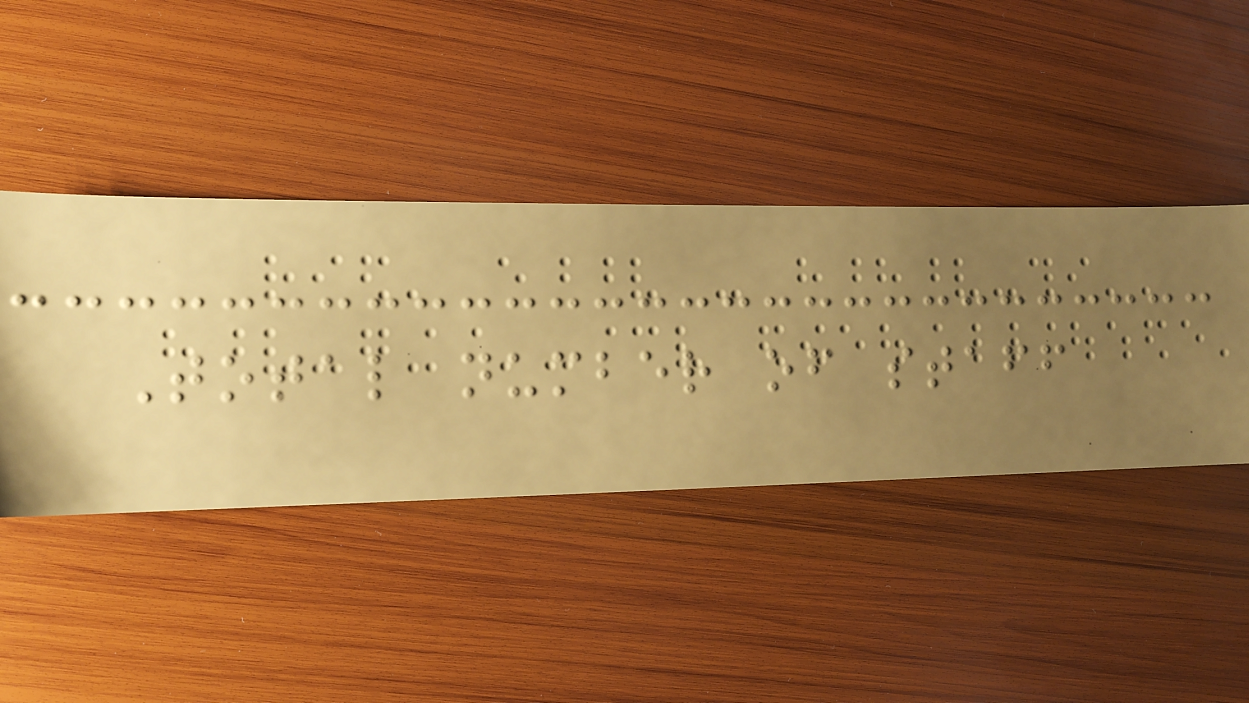Total number of staff
